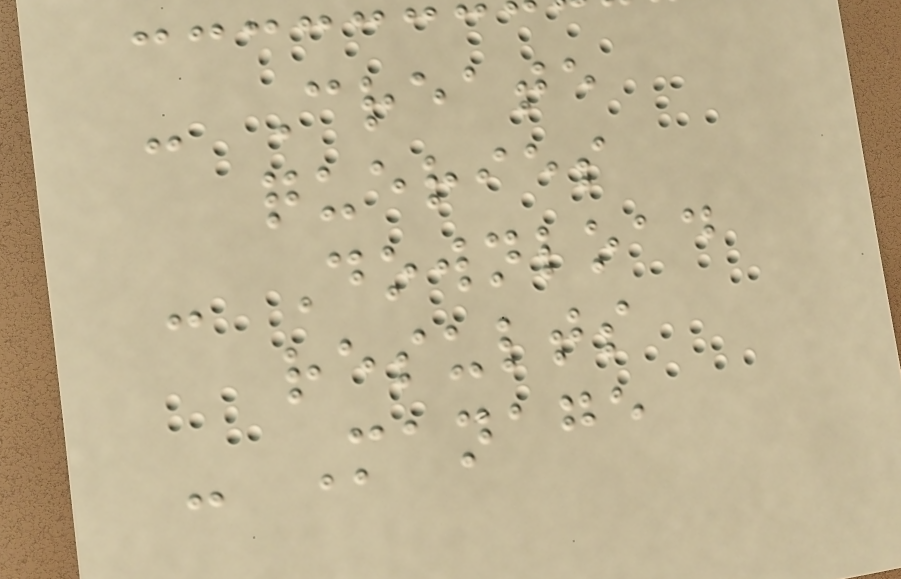- Create
queries
- Download
results
- Manage
